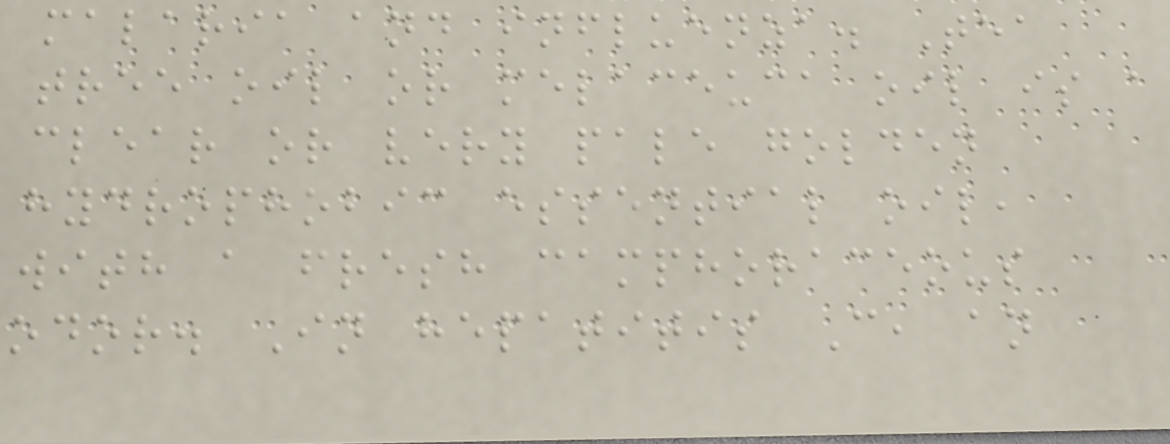malaria and influenza. Tea
tree oil or melaceuca oil is a
clear or very pale golden
hydrophobic essential oil,
with a fresh camphoraceous
odor. In hepatitis C, an
